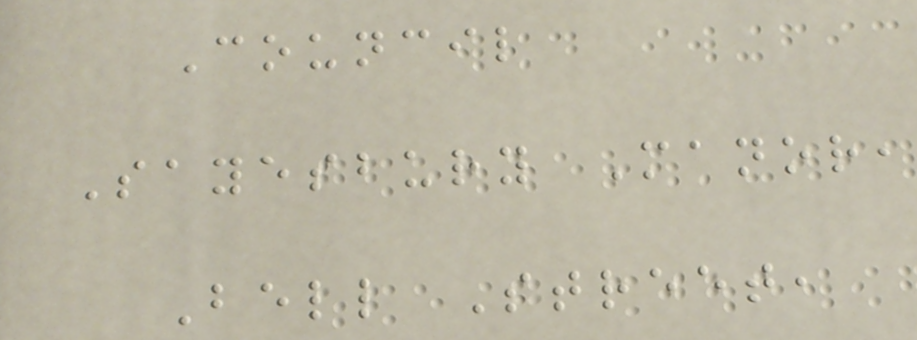Council
Sayesbury Manor,
Bell Street,
